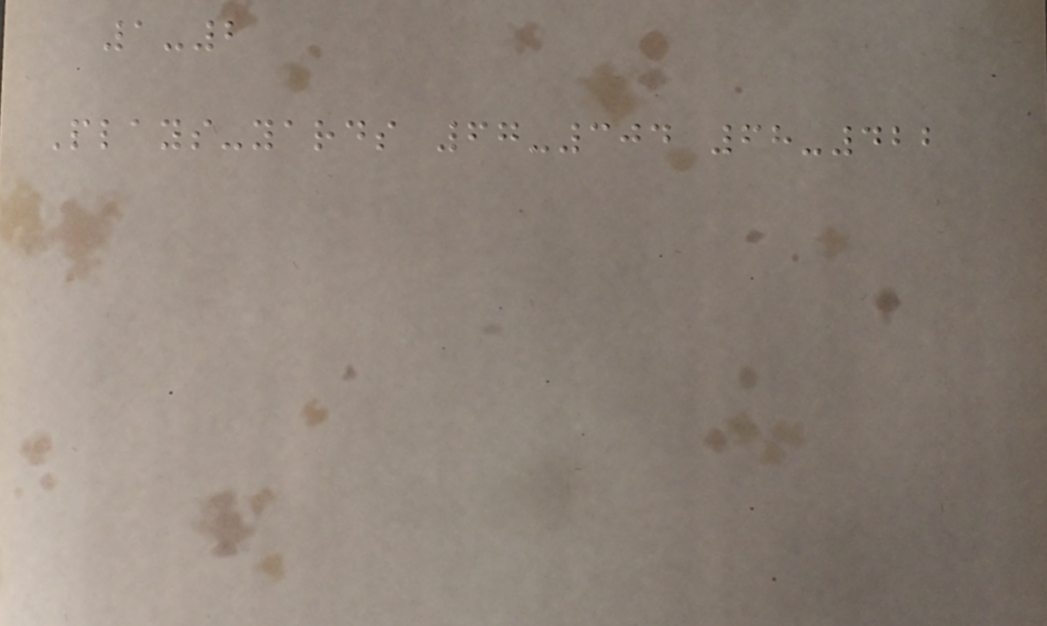1-2
Plays-yards 67-304 68-422
